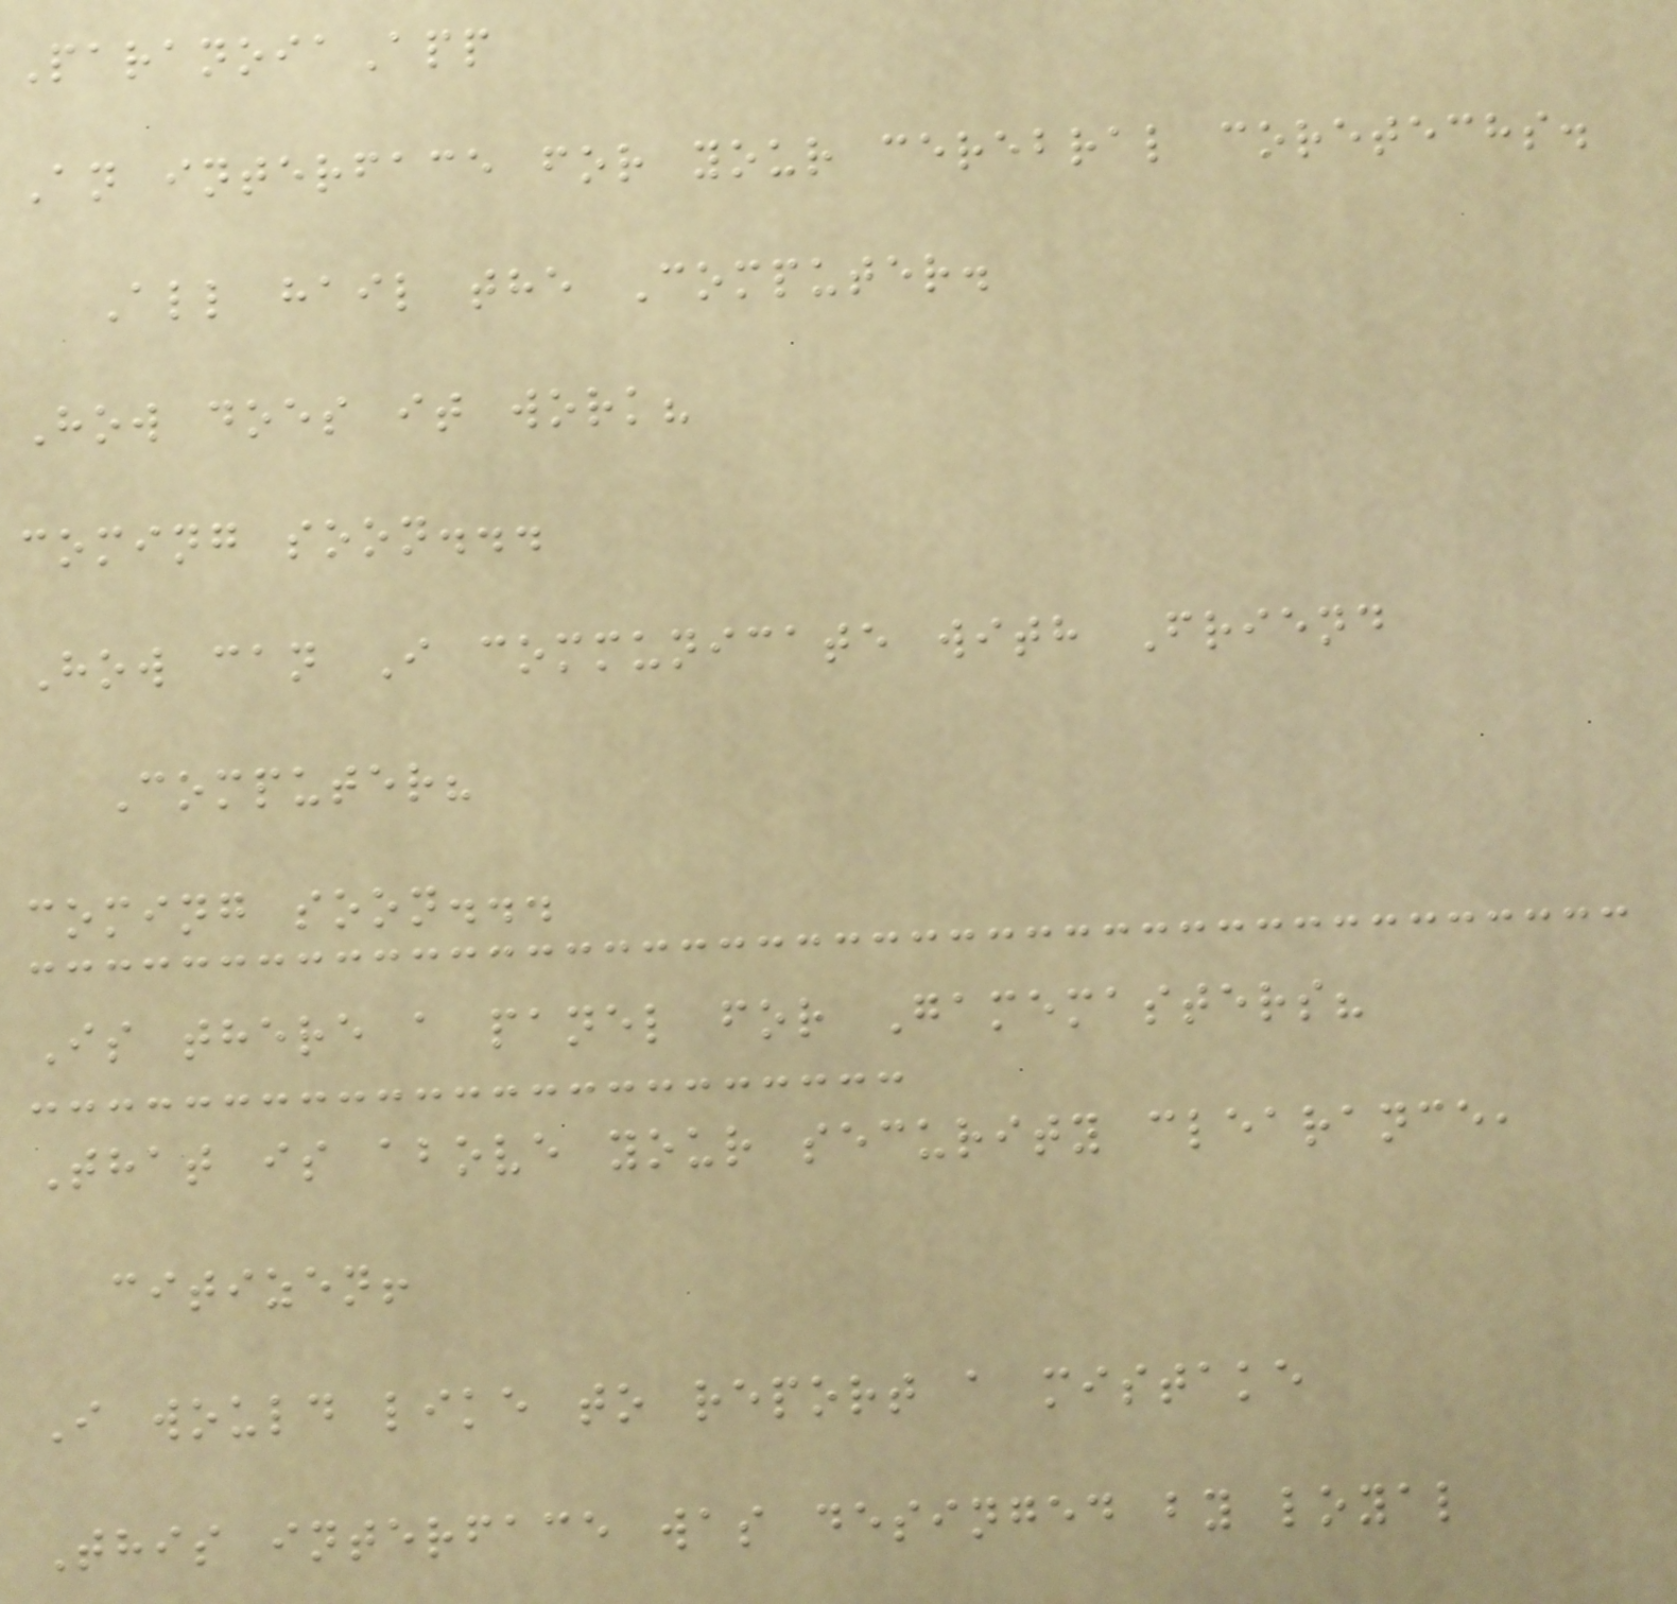ParanoiaApp
An interface for your cerebral coretechs.
All hail the Computer.
How does it work?
coming soon...
How can I communicate with Friend
Computer?
coming soon...
Is there a panel for Gamemasters?
That is above your security clearance,
citizen!
I would like to report a mistake
This interface was desinged by loyal
